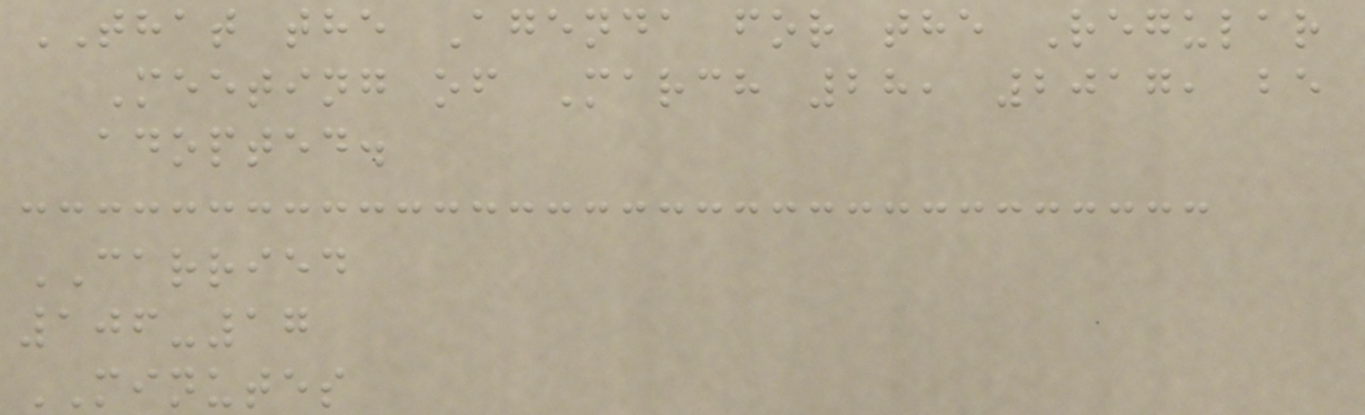THAT the Agenda for the Regular
Meeting of March 28, 2017, be
adopted.
CARRIED
106-17
MINUTES
